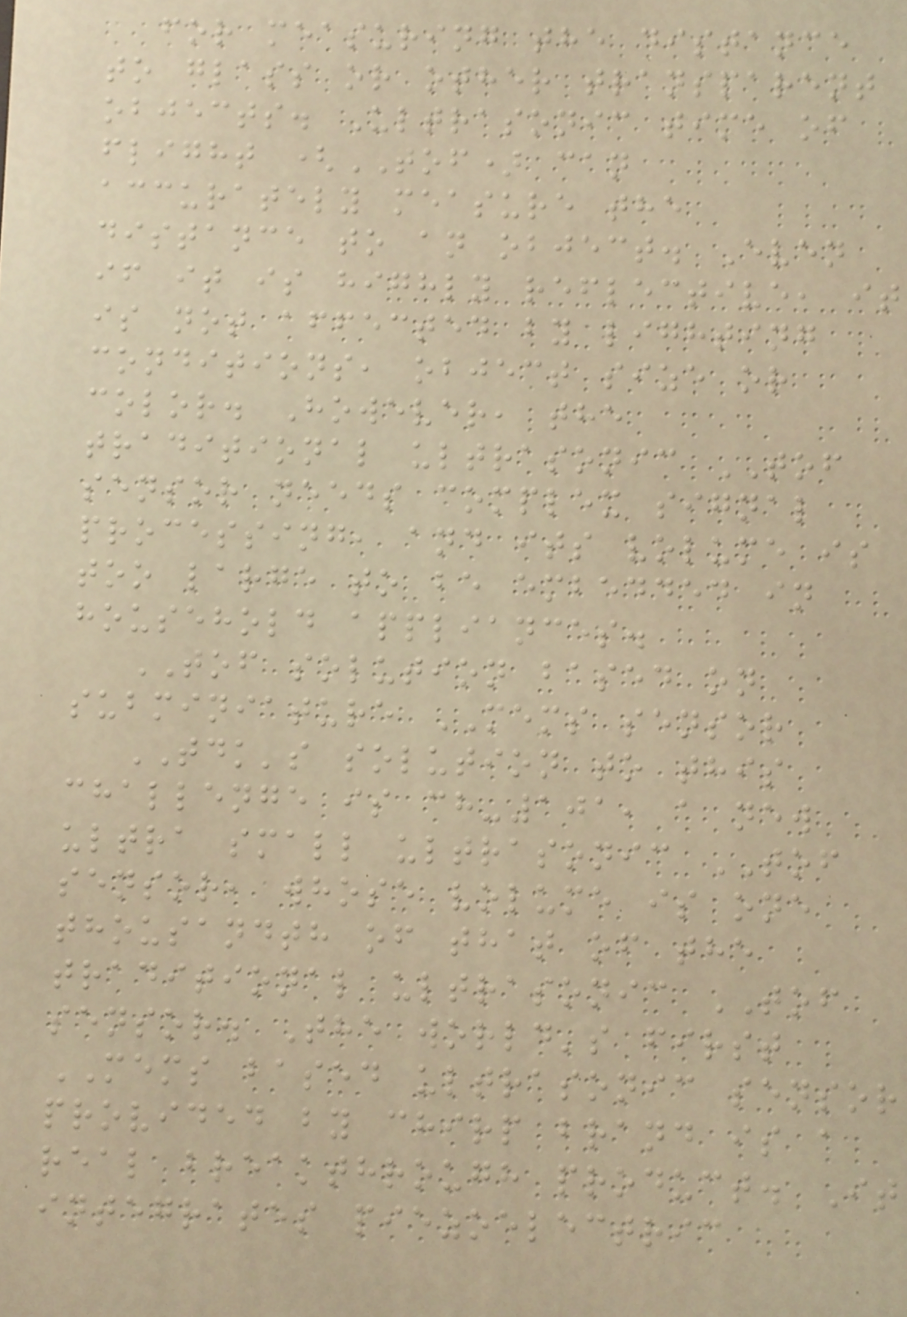for measuring the distance
to glass or other transparent
objects. Ultrasonic time of
flight (TOF) can
accurately measure the
distance to an object. Even
if it is highly reflective, it
is not affected by lighting
conditions, object size or
color. However, the
traditional ultrasonic TOF
sensor needs complex signal
processing, and its volume is
too large to be embedded in
household appliances.
TOF solution based on
subminiature MEMS sensor
TDK's solution to this
challenge is ch-101, a new
ultra small ultrasonic TOF
sensor, whose volume is one
thousandth of that of the
traditional ultrasonic TOF
sensor. The world's first
MEMS based ultrasonic sensor
provided by chirp brand is a
real breakthrough product. It
integrates piezoelectric
